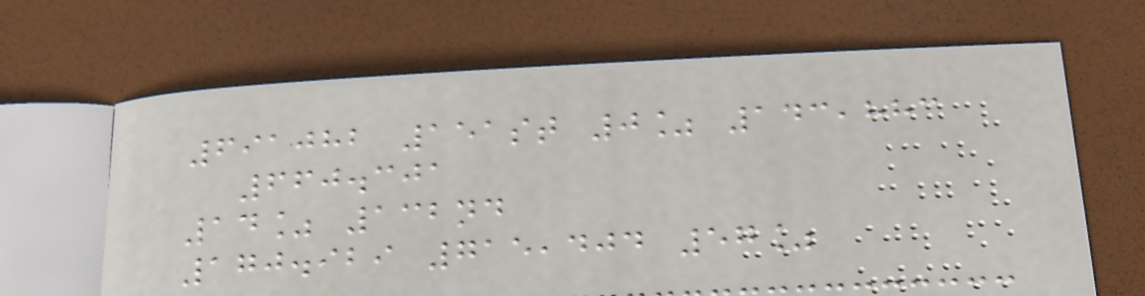691082 151st 0% 143,883
660.301
14% 132nd
170.929 715,404 57%
